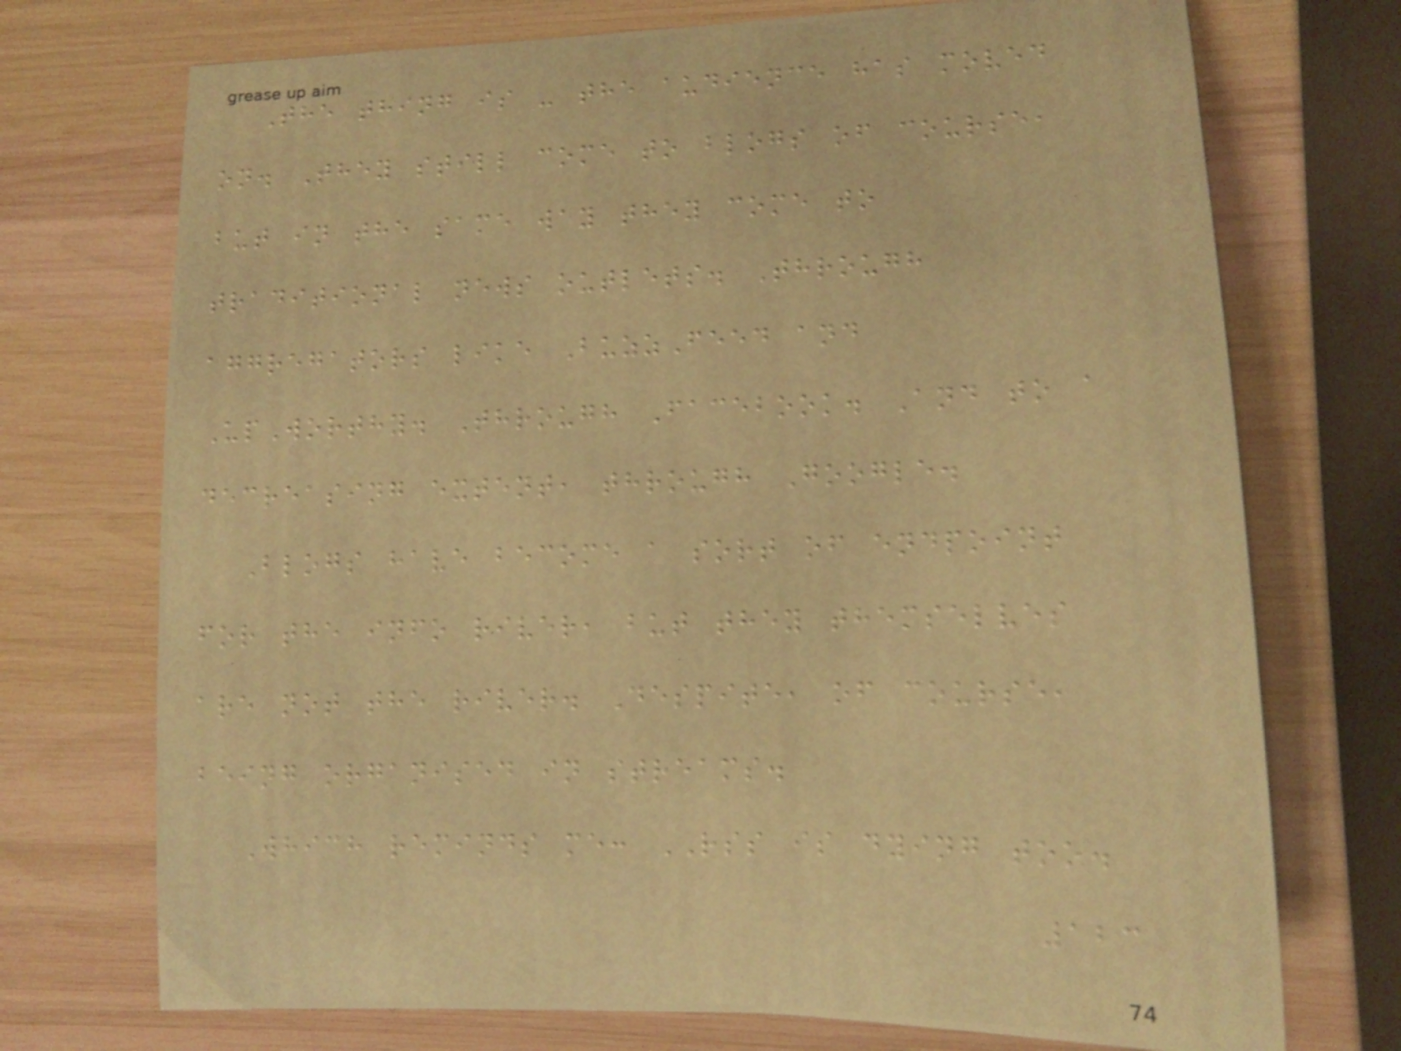The thing is - the audience has moved
on. They still come to blogs of course,
but in the same way they come to
traditional news outlets. Through
aggregators like BuzzFeed and
UpWorthy. Through Facebook. And to a
decreasing extent, through Google.
Blogs have become a sort of endpoint
for the info river, but they themselves
are not the river. Despite, of course,
being organised in streams.
Which reminds me: RSS is dying too.
123
